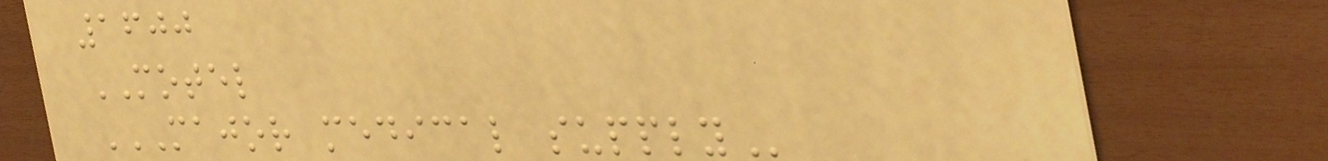1600
MOTEL
MAJOR MEDICAL SUPPLY
